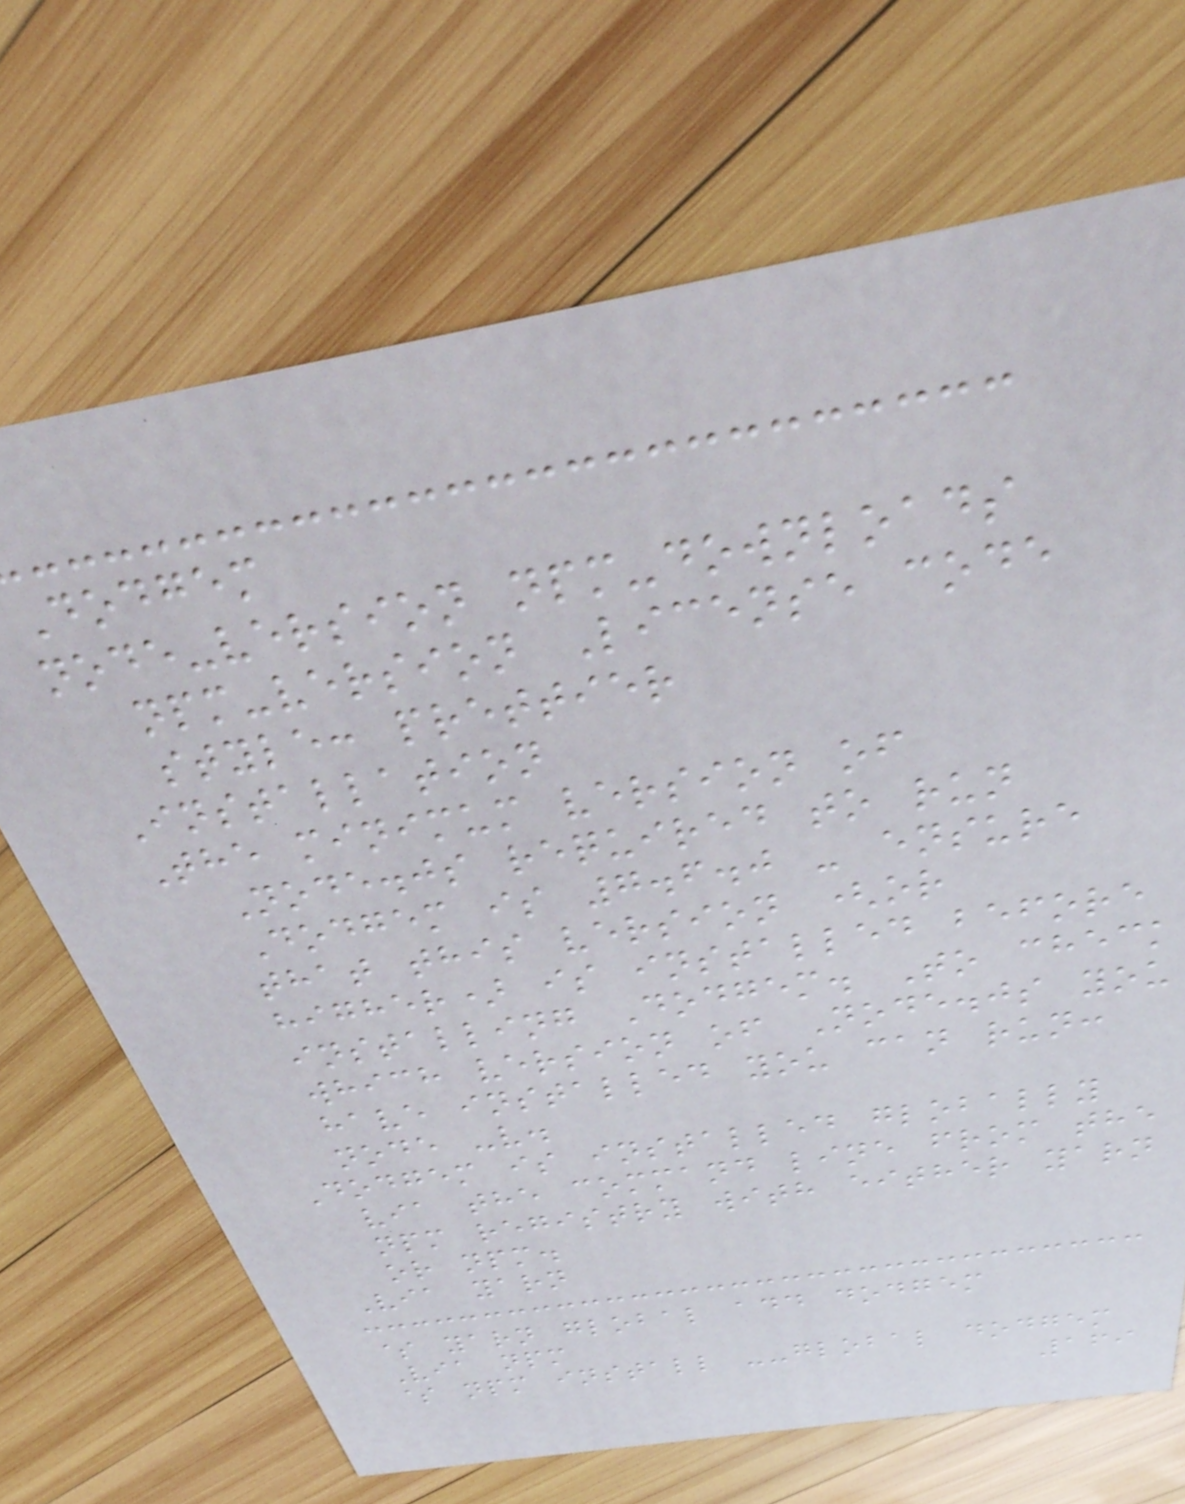Dodgem
node-version npm-downloads
npm-version License code
style: prettier
Installation
The minimum version of
Node.js required to run
Dodgem is 7.6.0 - ensure
that this version (or
higher) is installed before
installing Dodgem. To check
which version of Node.js you
have installed you can run:
node -v.
Dodgem is installed globally
via the command line from the
npm registry with either yarn
or npm.
Via yarn
$ yarn global add dodgem
Via npm
$ npm install --global dodgem
169
